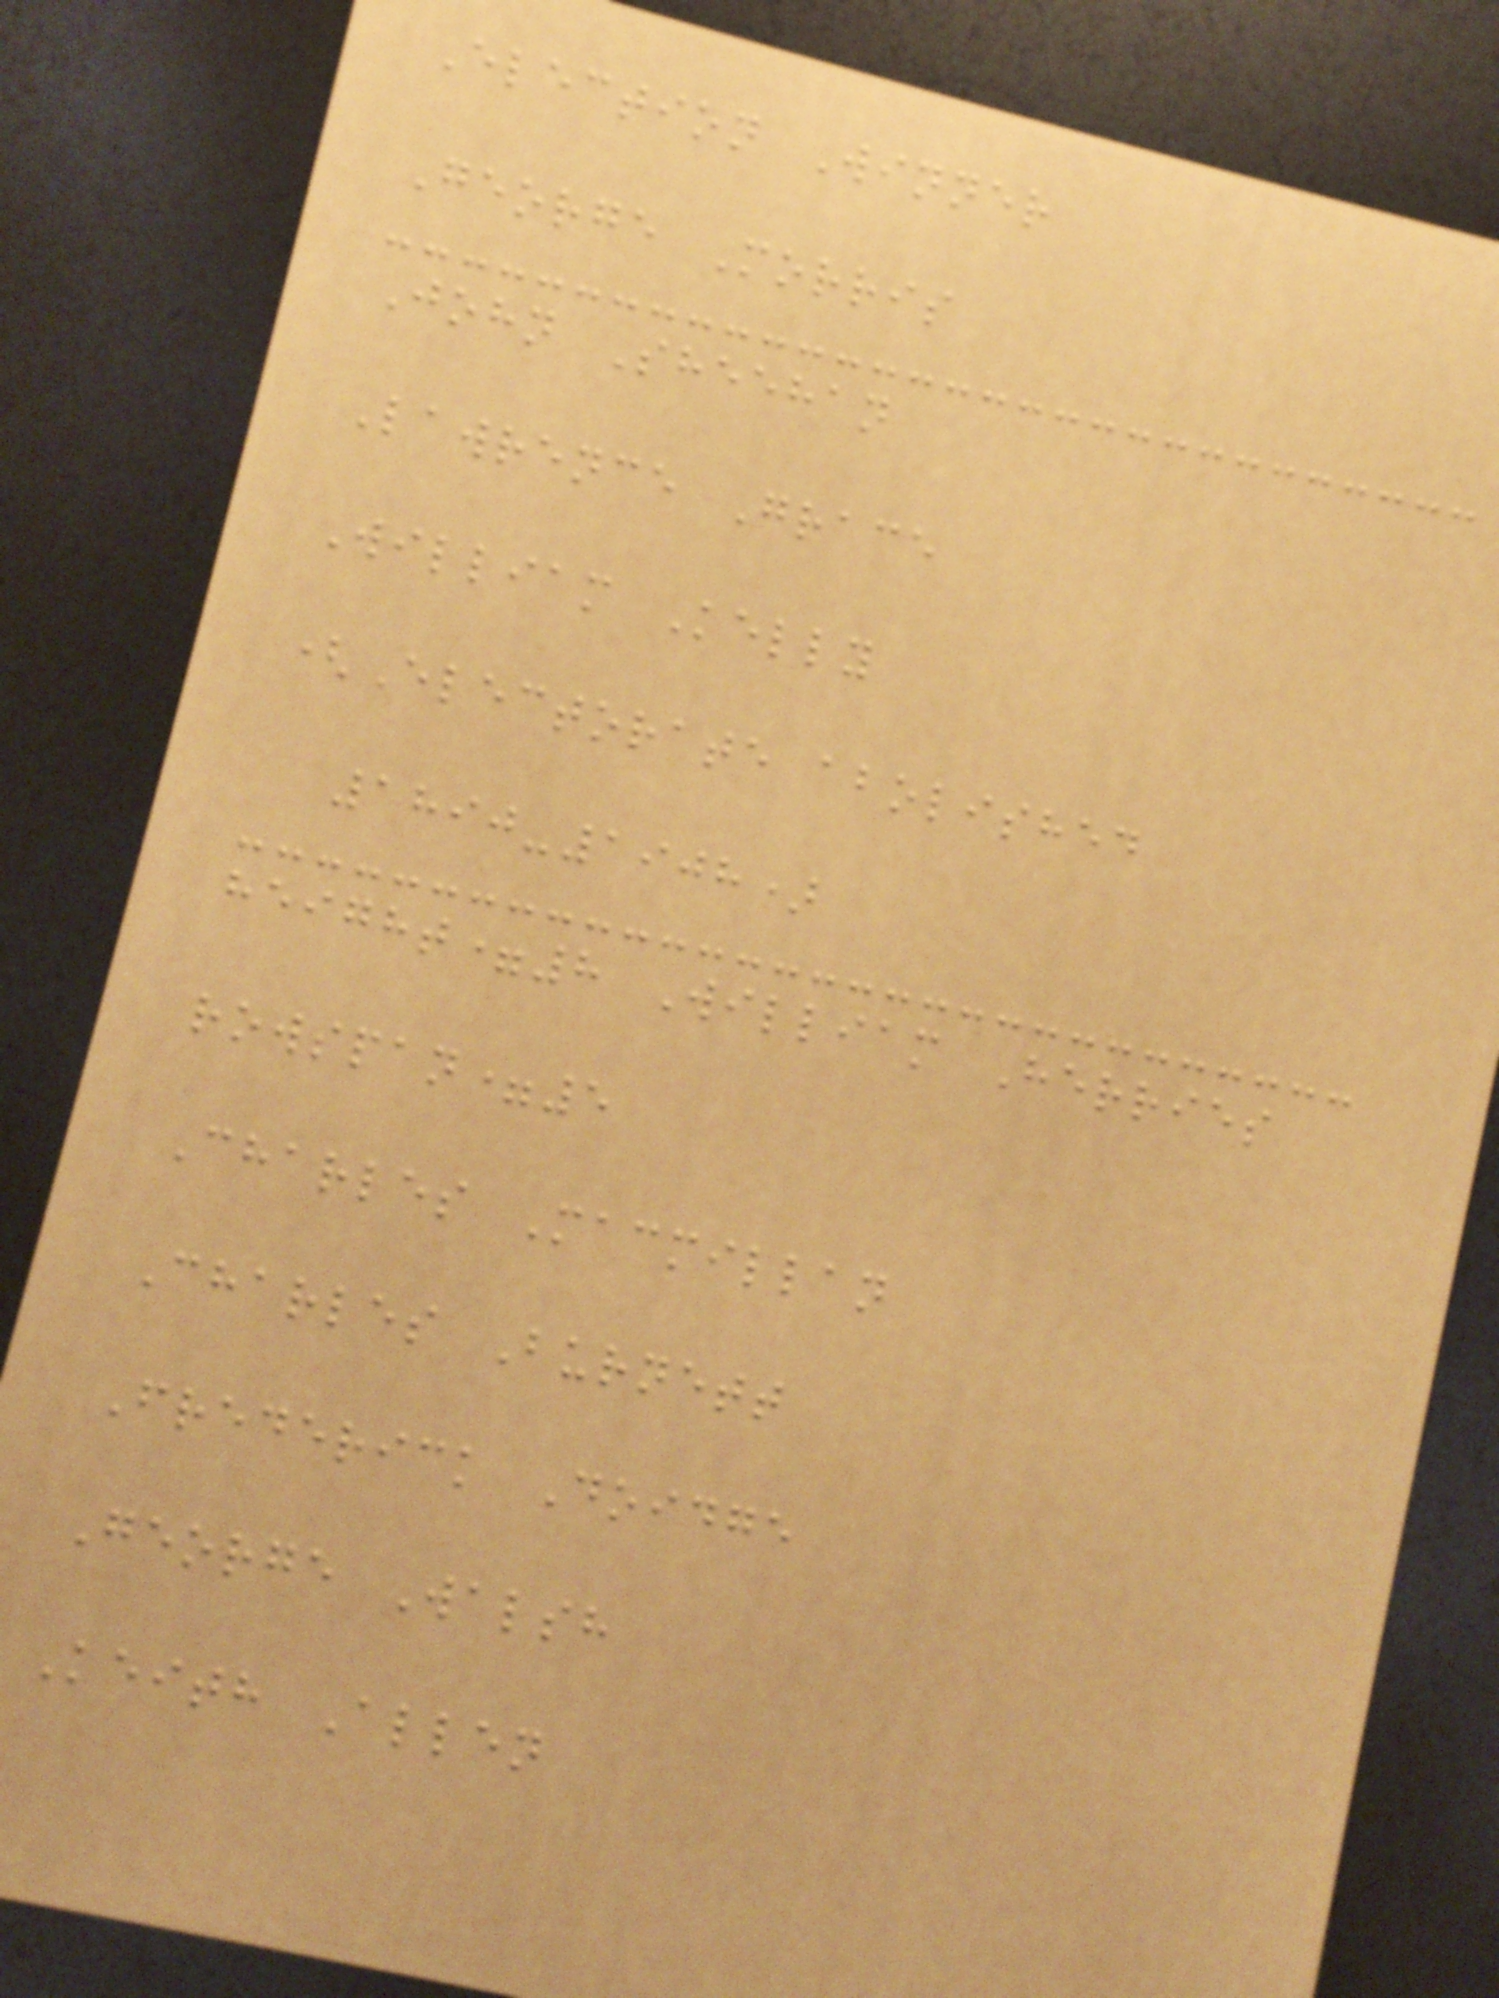Election Winner
George Morris
John Sheehan
Lawrence Grace
William Kelly
(Electorate abolished
1890-1908)
height=8 William Herries
rowspan=5
Charles Macmillan
Charles Burnett
Frederick Doidge
George Walsh
Keith Allen
